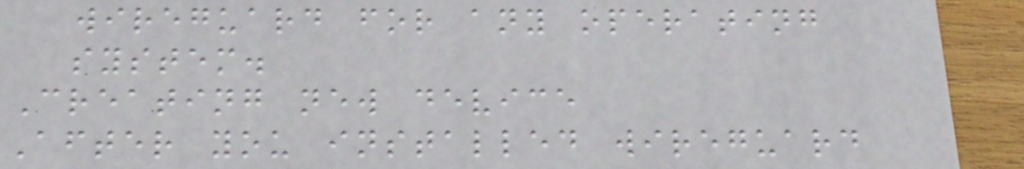wireguard for any operating
system.
Creating new device
After you installed wireguard
